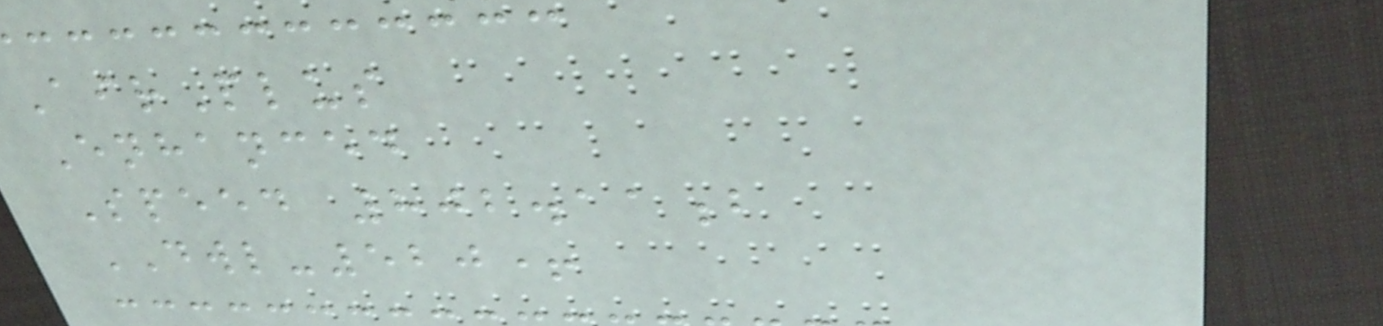AirPlus
Enhanced
Speed 802.11b
DWL-520+
